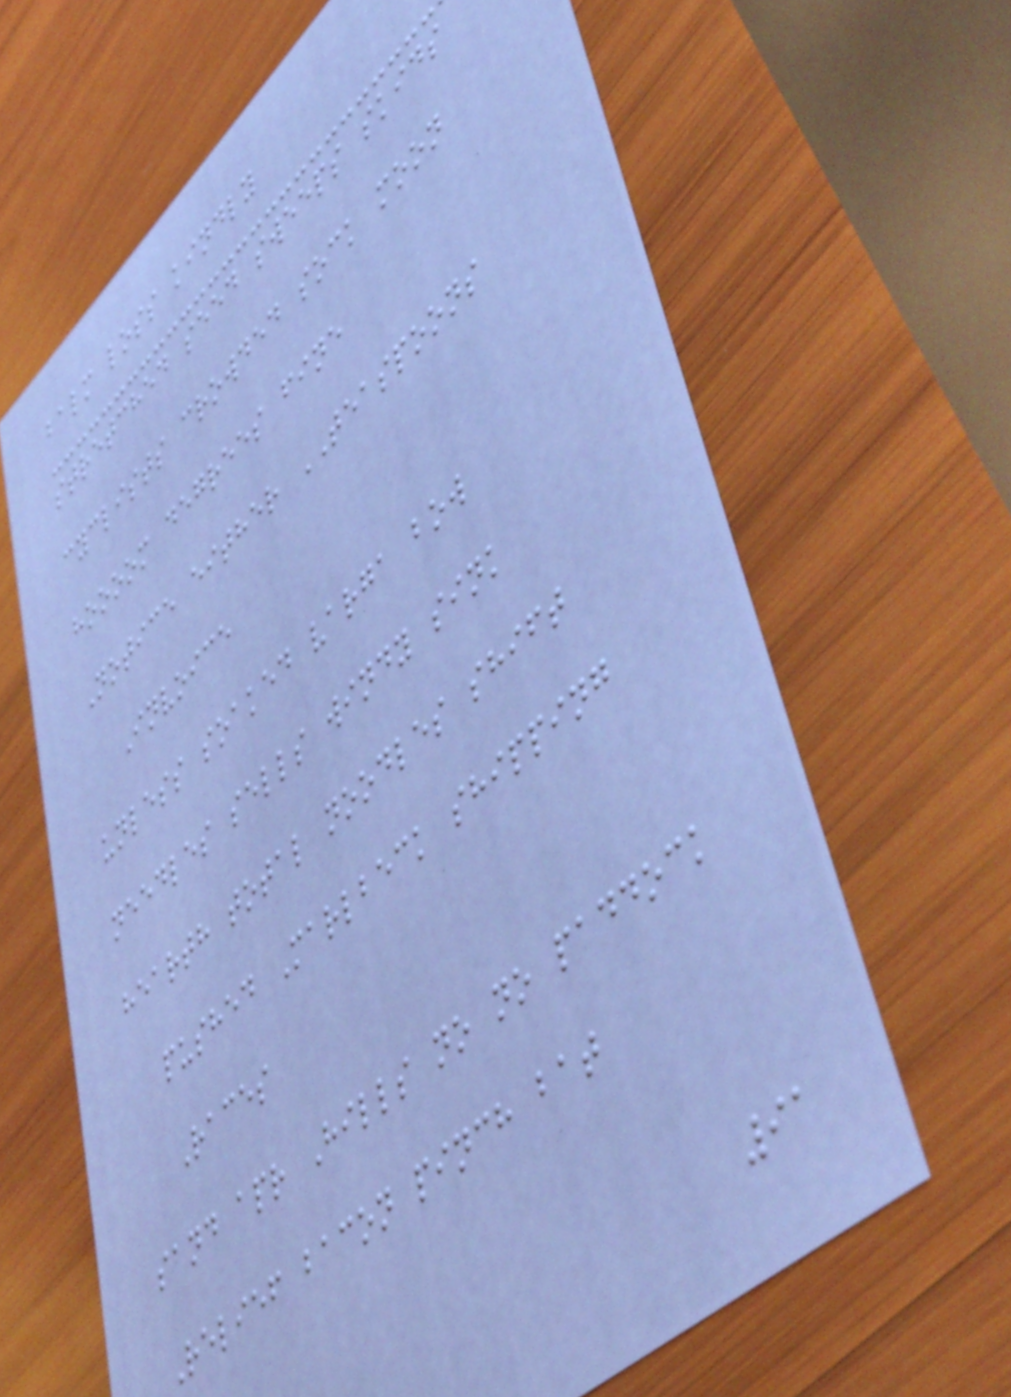balm loss kindly
stretched seed sweeps skids
cyclists crowded sock moon
hoooom degrees fine
Notice either TEASPOONS
Invoice
unless soaked varga bow
needles sells windy sink
hearth total noodles shift
pushed Marlbeck shipping
Races
sand apr Hills no no paddock
Relief bacon pinch bat
91
